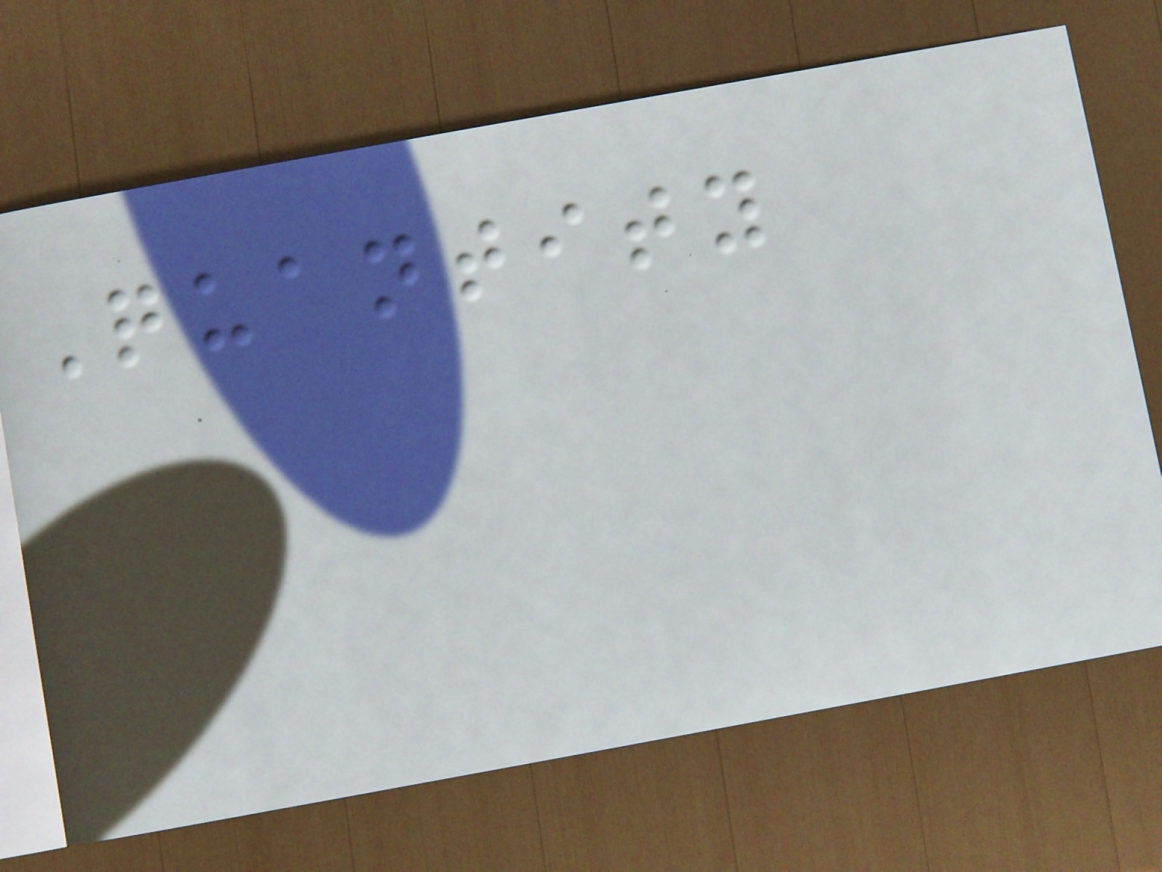Quantity
